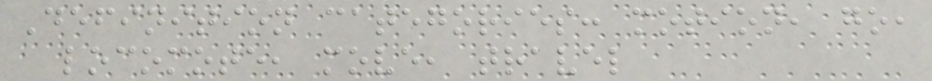Definition categories: motion, go,
locomote, move, travel
